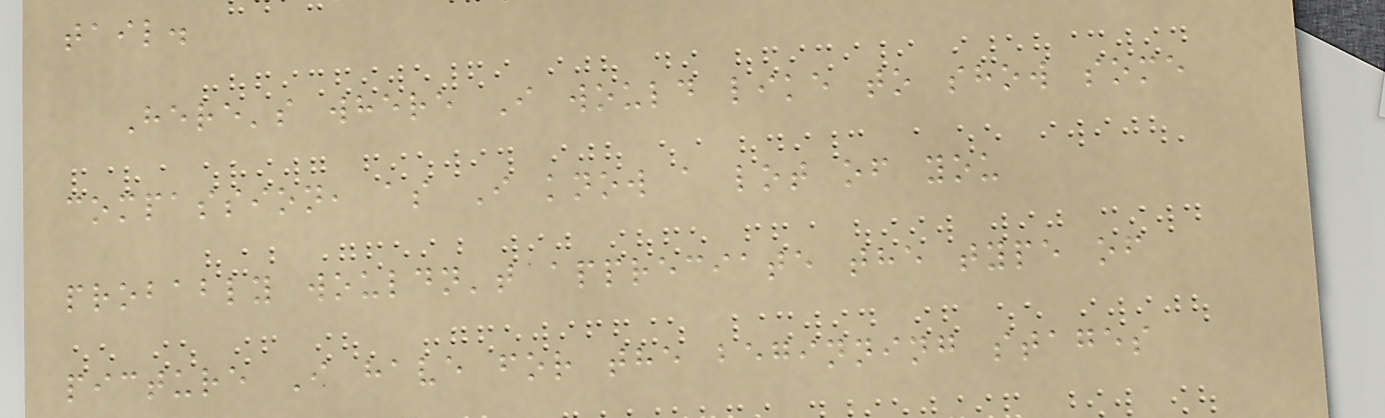tail.
Here's where I would like to show some
compassion, as I know a lot of you
probably wouldn't appreciate the type of
picture I have for the beginning stages
